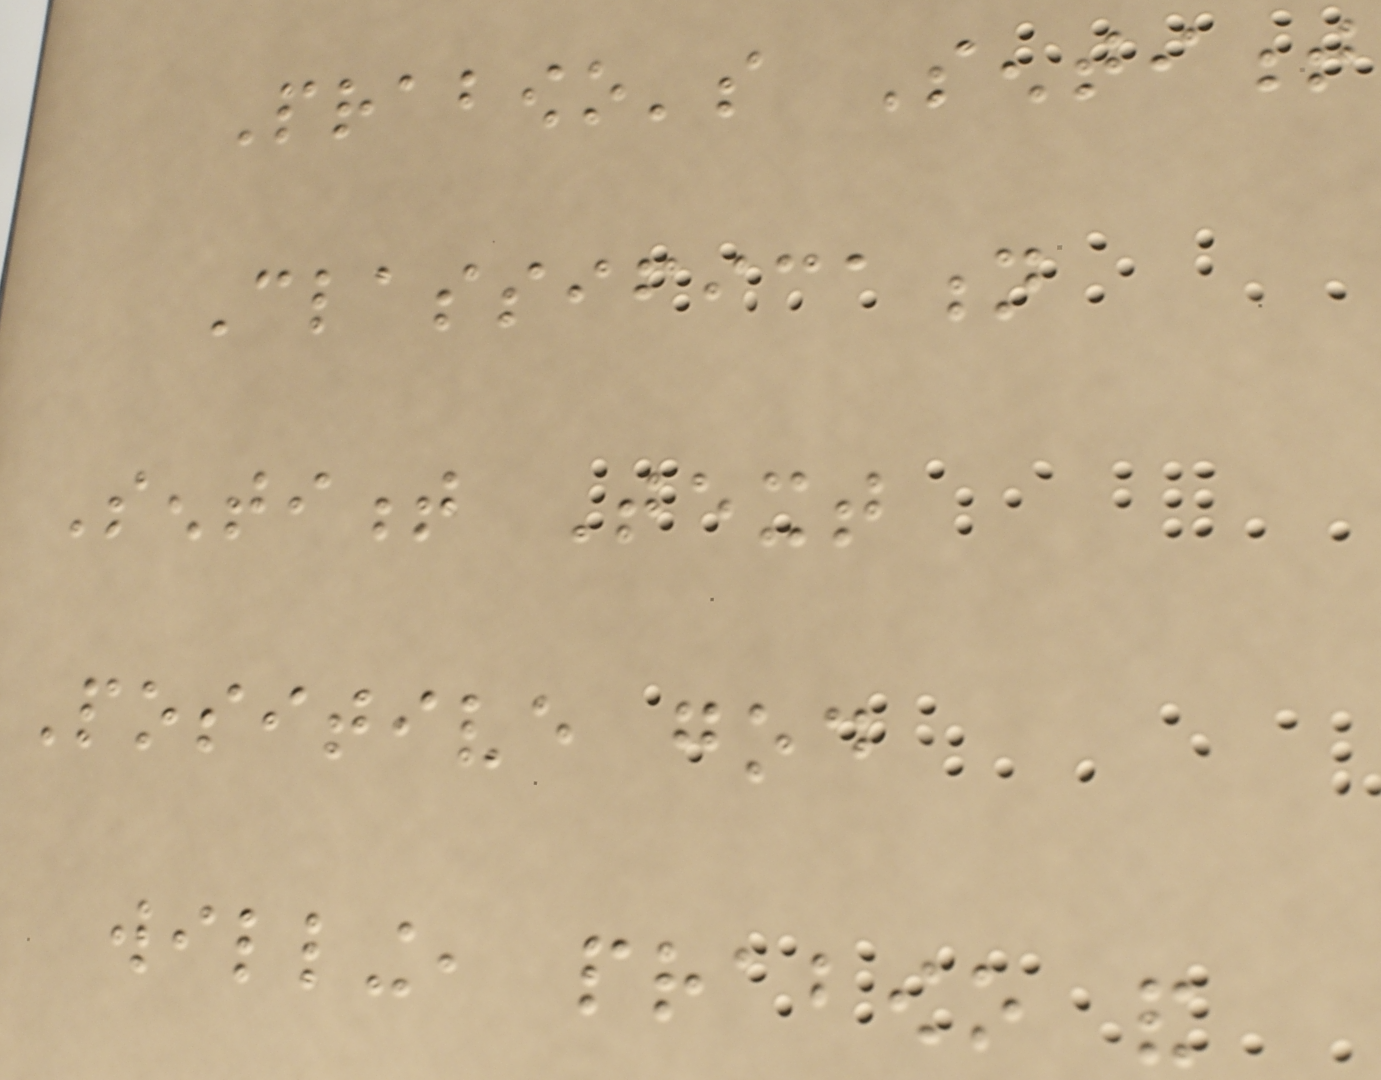Prabowo's Sentiment
Classification
Sentiment Text
Positive god
willing, prabowo and
